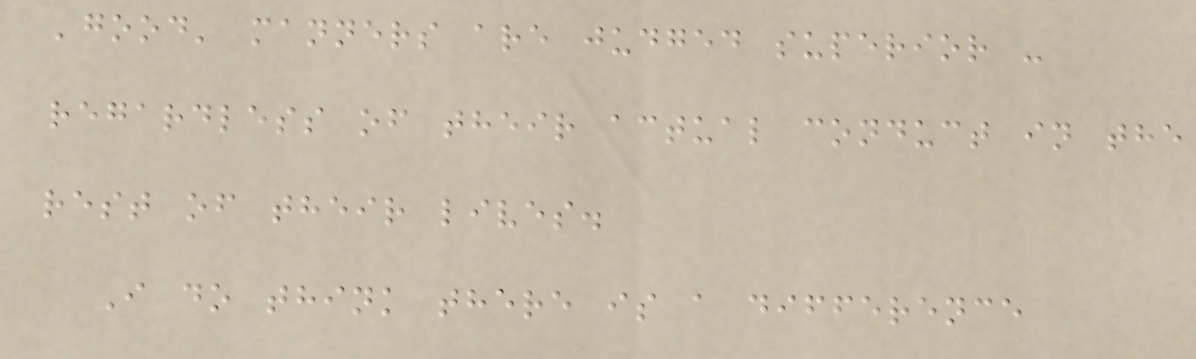'good' manners are judged superior -
regardless of their actual conduct in the
rest of their lives.
I do think there is a difference
